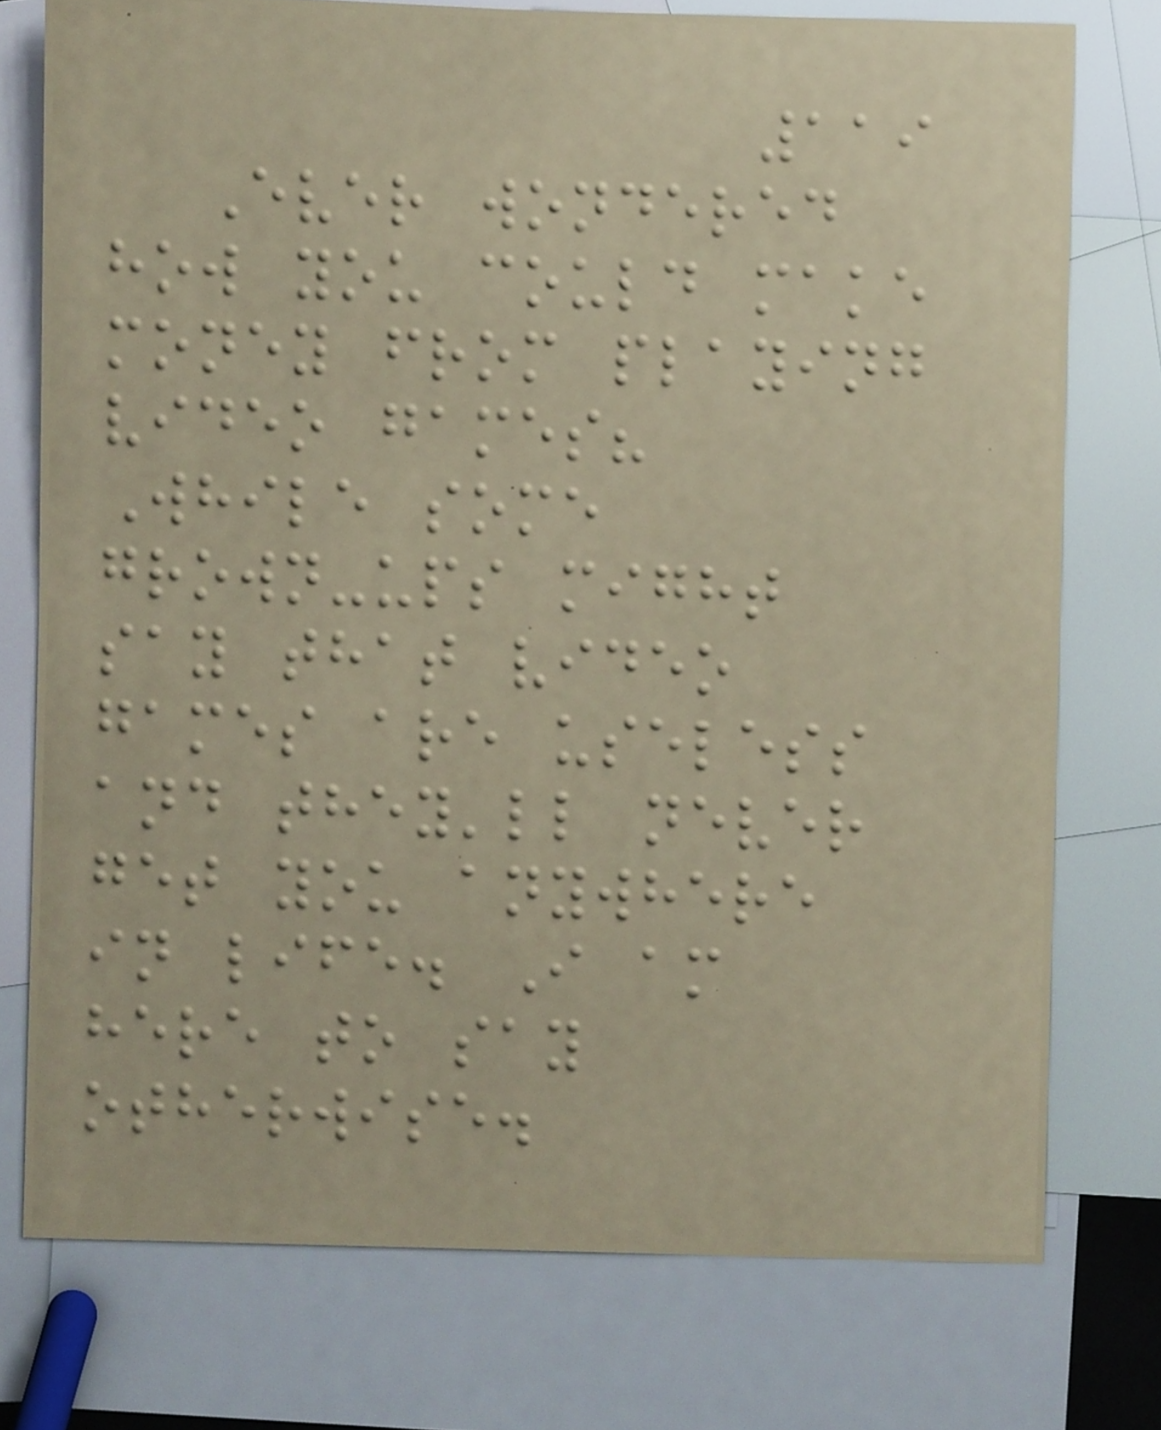119
Ever wondered
how you could make
money from playing
video games?
While some
grown-ups might
say that video
games are useless
and they'll never
get you anywhere
in life. I am
here to say
otherwise.
